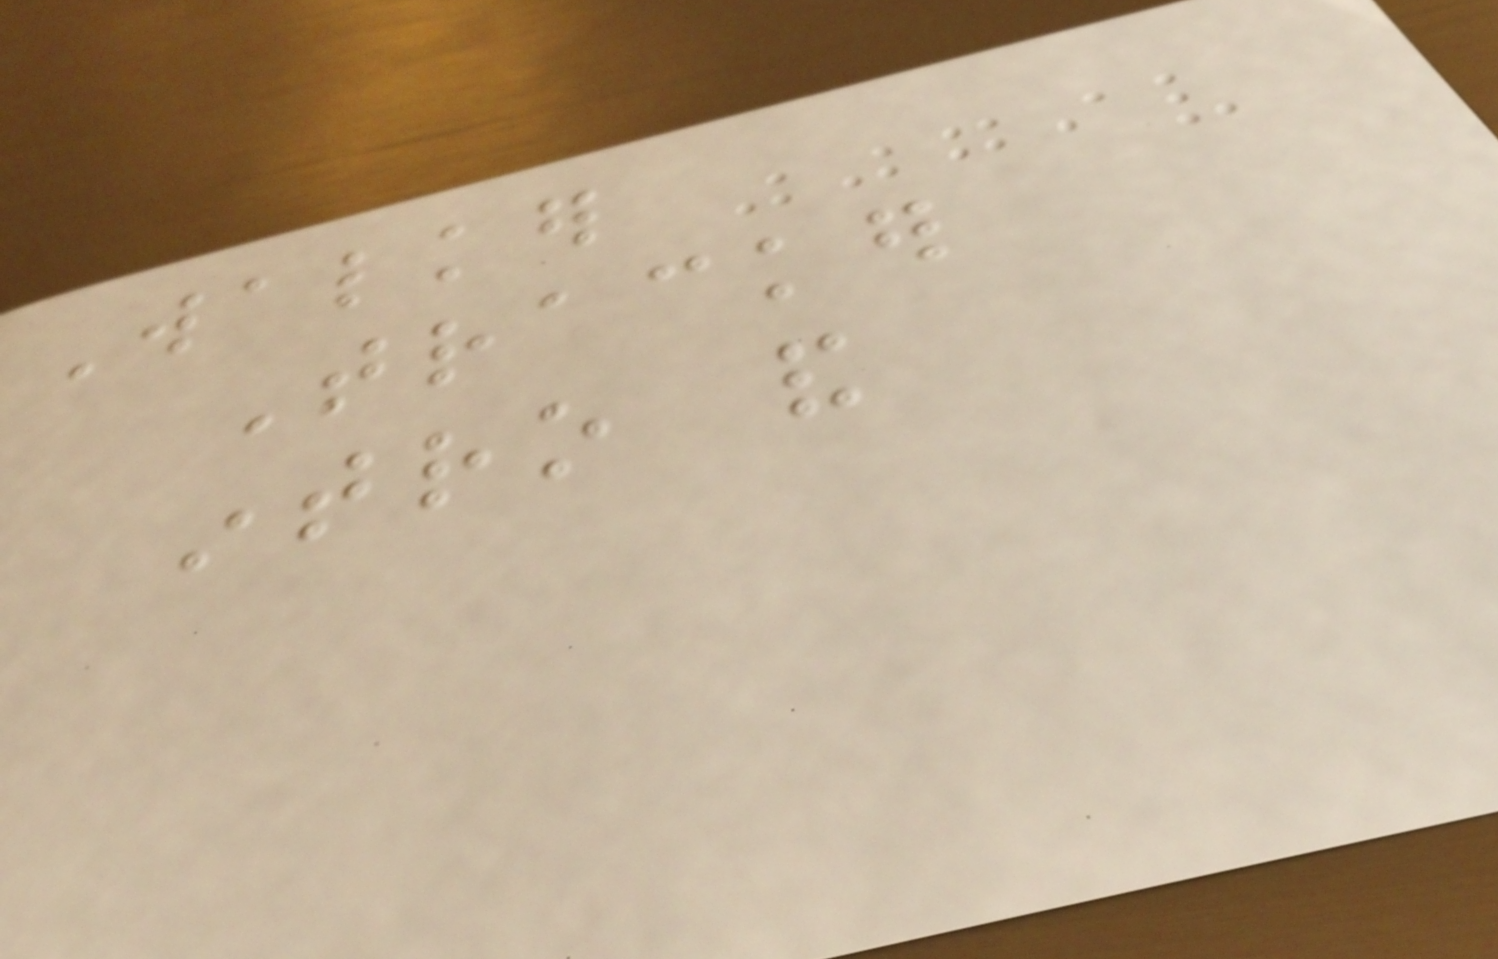Walker
Tracker
intro and
